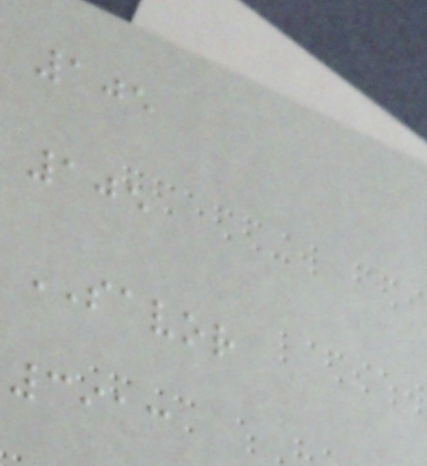105
105
SAVOR
3913
